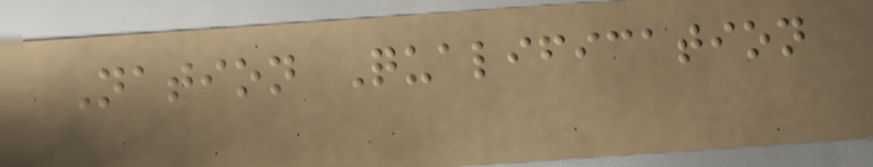Nation Qualification
